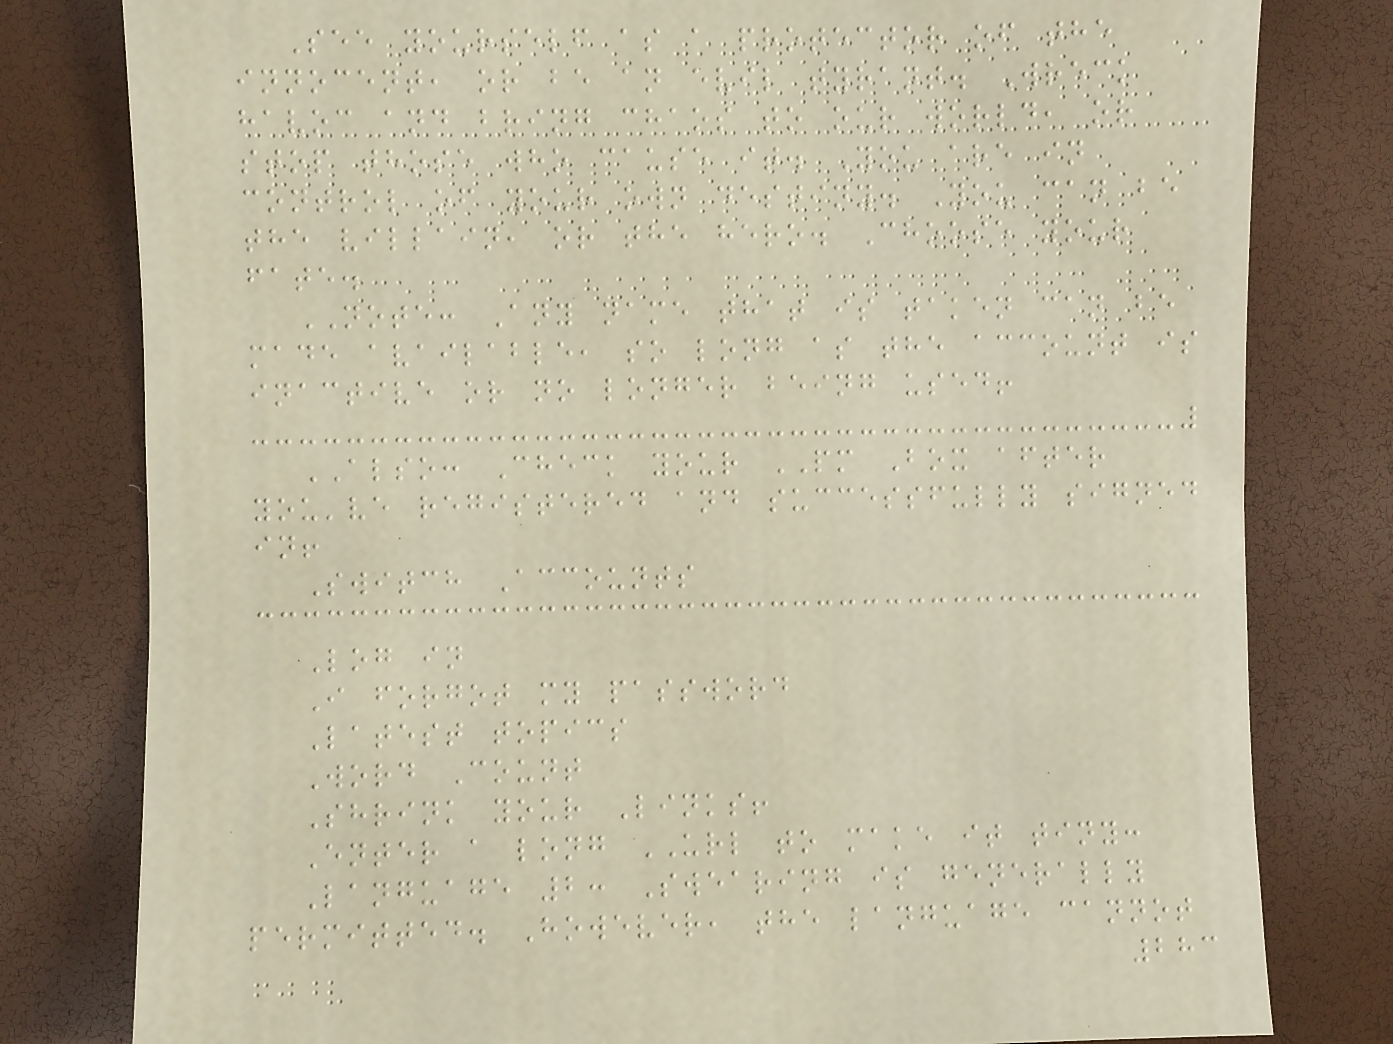See yourself as a protector of the
innocent, or be an evil tyrant. Wreck
havoc and bring chaos to our world, or
stop those who cause it. You are in
control of your own destiny. You can be
the villain, or the hero. Choose your
fate.
NOTE: Any name that is taken can be
made available, so long as the account is
inactive or no longer being used!
ALSO: Check your PM Box after
you've registered and successfully signed
in!
Switch Accounts
Log in
I forgot my password
Latest topics
Word Count
Shrink your Links!
Enter a long URL to make it tiny:
Language 2: Swearing is generally
permitted. However, the language cannot
283
